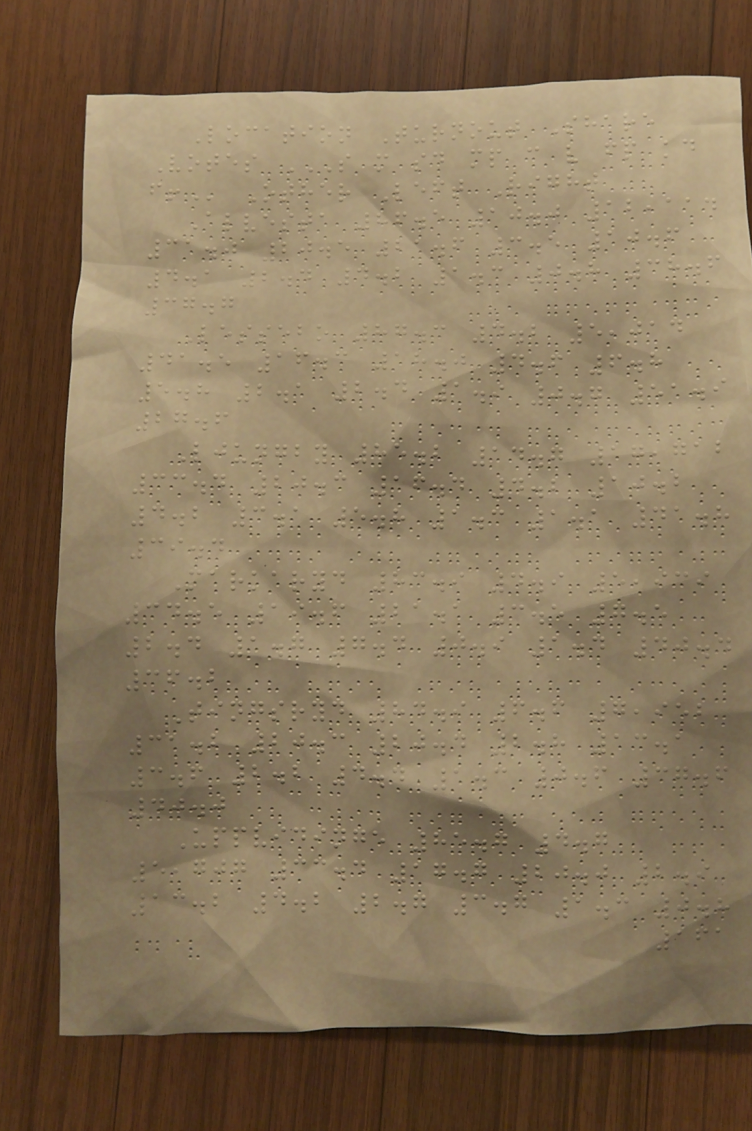Location Turnout Share
Votes S M SD MP C V FP KD
F! Other Left Right
Alvesta 86.5 10.0 12,114
31.0 20.5 21.6 3.5 10.6
4.1 2.4 4.2 1.3 0.8 38.6
37.7
Lessebo 87.3 4.2 5,014
41.5 16.3 18.0 4.6 6.8
5.8 2.1 2.4 1.9 0.7 51.9
27.6
Ljungby 85.2 14.7 17,712
33.4 20.3 16.4 4.2 10.2
4.2 3.1 5.8 1.3 1.1 41.8
39.4
Markaryd 83.9 4.9 5,939
34.5 19.6 21.1 3.5 7.5
2.4 1.7 7.4 0.9 1.4 40.4
36.2
Tingsryd 84.9 6.6 7,952
31.2 20.3 20.4 2.8 13.1
3.6 2.2 4.4 1.3 0.6 37.6
40.0
Uppvidinge 85.7 4.7
5,707 33.4 17.7 20.0 2.9
13.2 4.2 2.7 3.7 1.3 0.8
161
